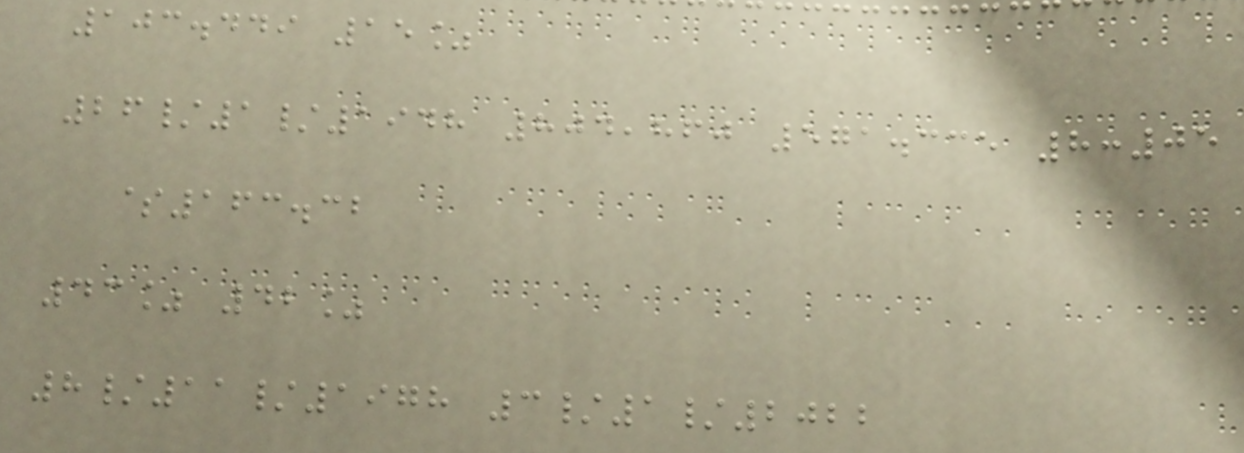103.449 15%
26/1/1948 804,860 571.335 8:05
$163.32
43% 42%
8/11/1978 3/1/2022
